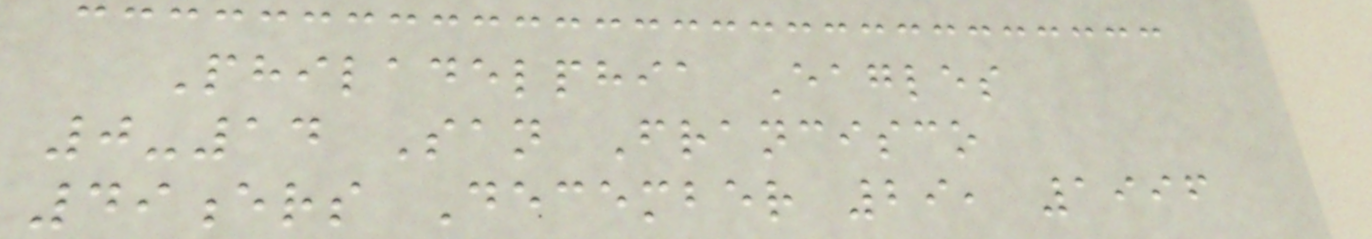Philadelphia Eagles
0-14 San Francisco
49ers December 29, 1996
